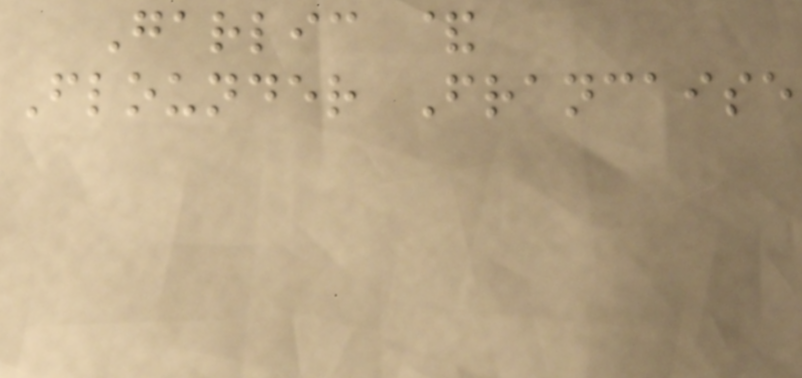Garlic &
Flounder Francaise
